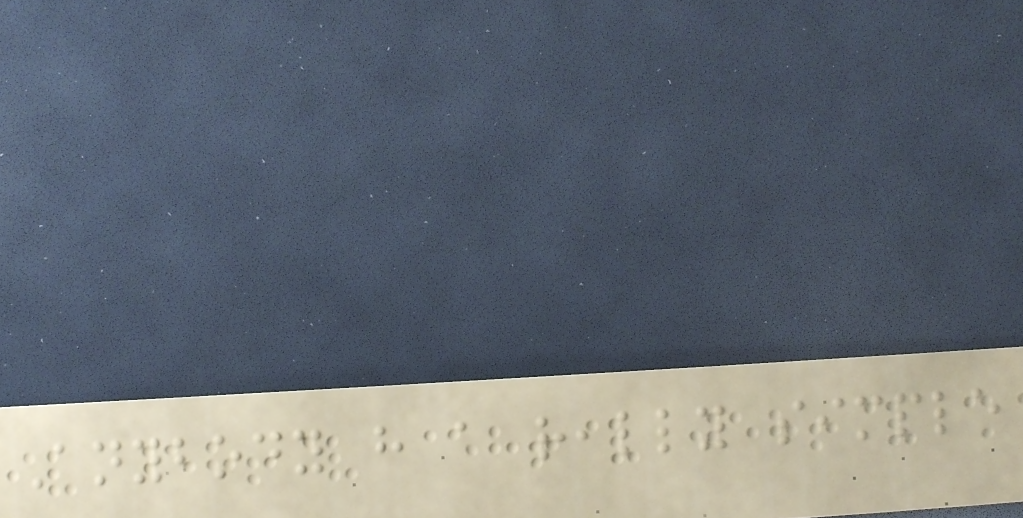Anybody have a really simple
